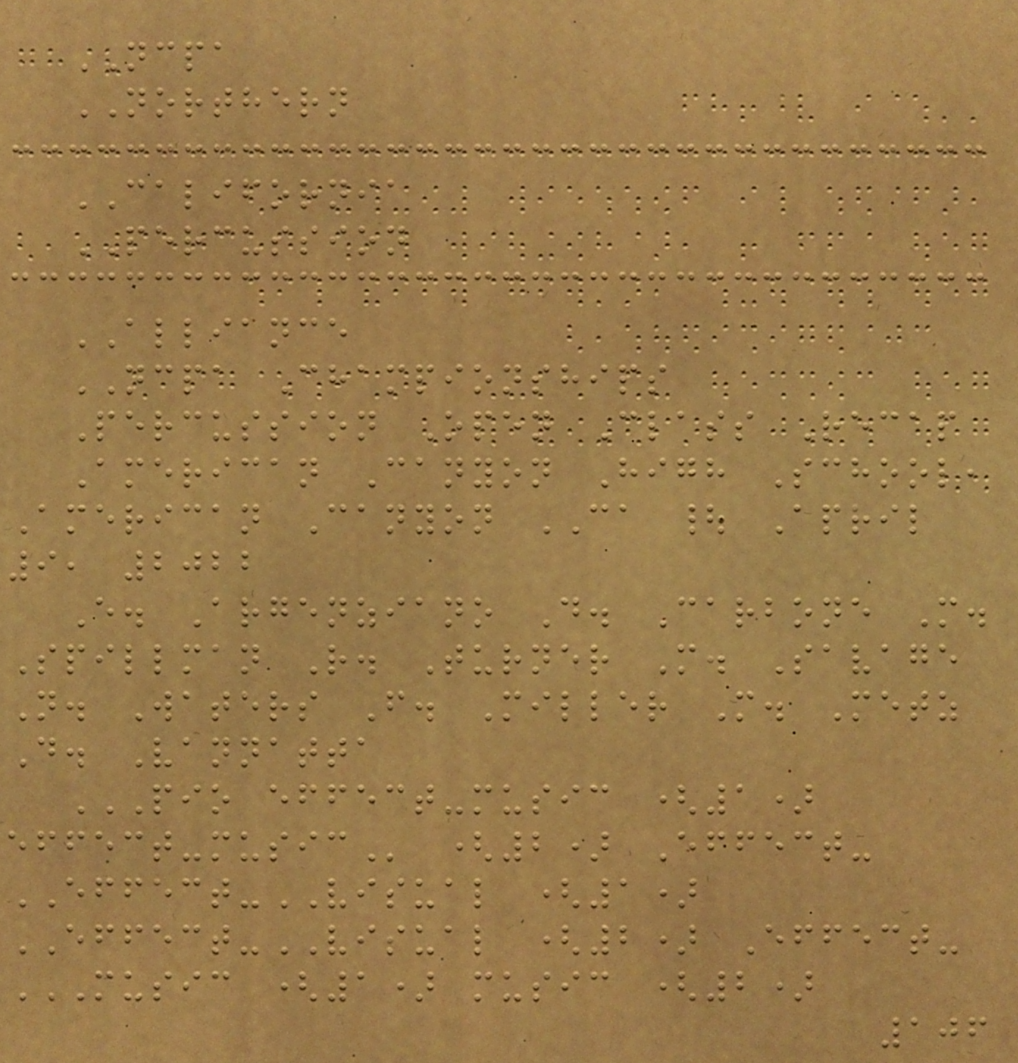NCPA
NORTHERN
CALIFORNIA
PERCUSSION
ALLIANCE
NCPA Championships
Percussion Open Class Recap
American Canyon High School,
American Canyon CA | April
9, 2022
E. Argenziano D. Carbone M.
Spillman R. Turner M. Savage
N. Waters F. Miller M. Metz
D. Vannatta
PIO EFFECT-MUSIC (1)
EFFECT-MUSIC (2) Effect-
EFFECT-VISUAL (1)
EFFECT-VISUAL (2) Effect-
MUSIC (1) MUSIC (2)
106
